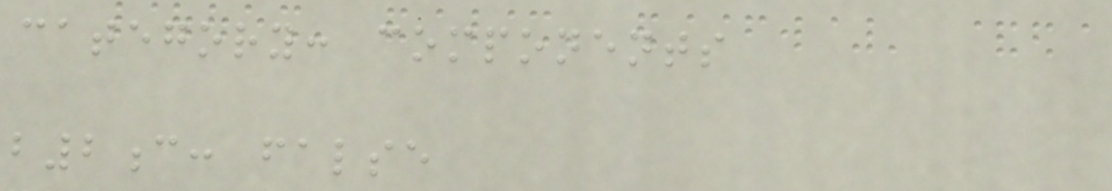category: components
b2c: false
